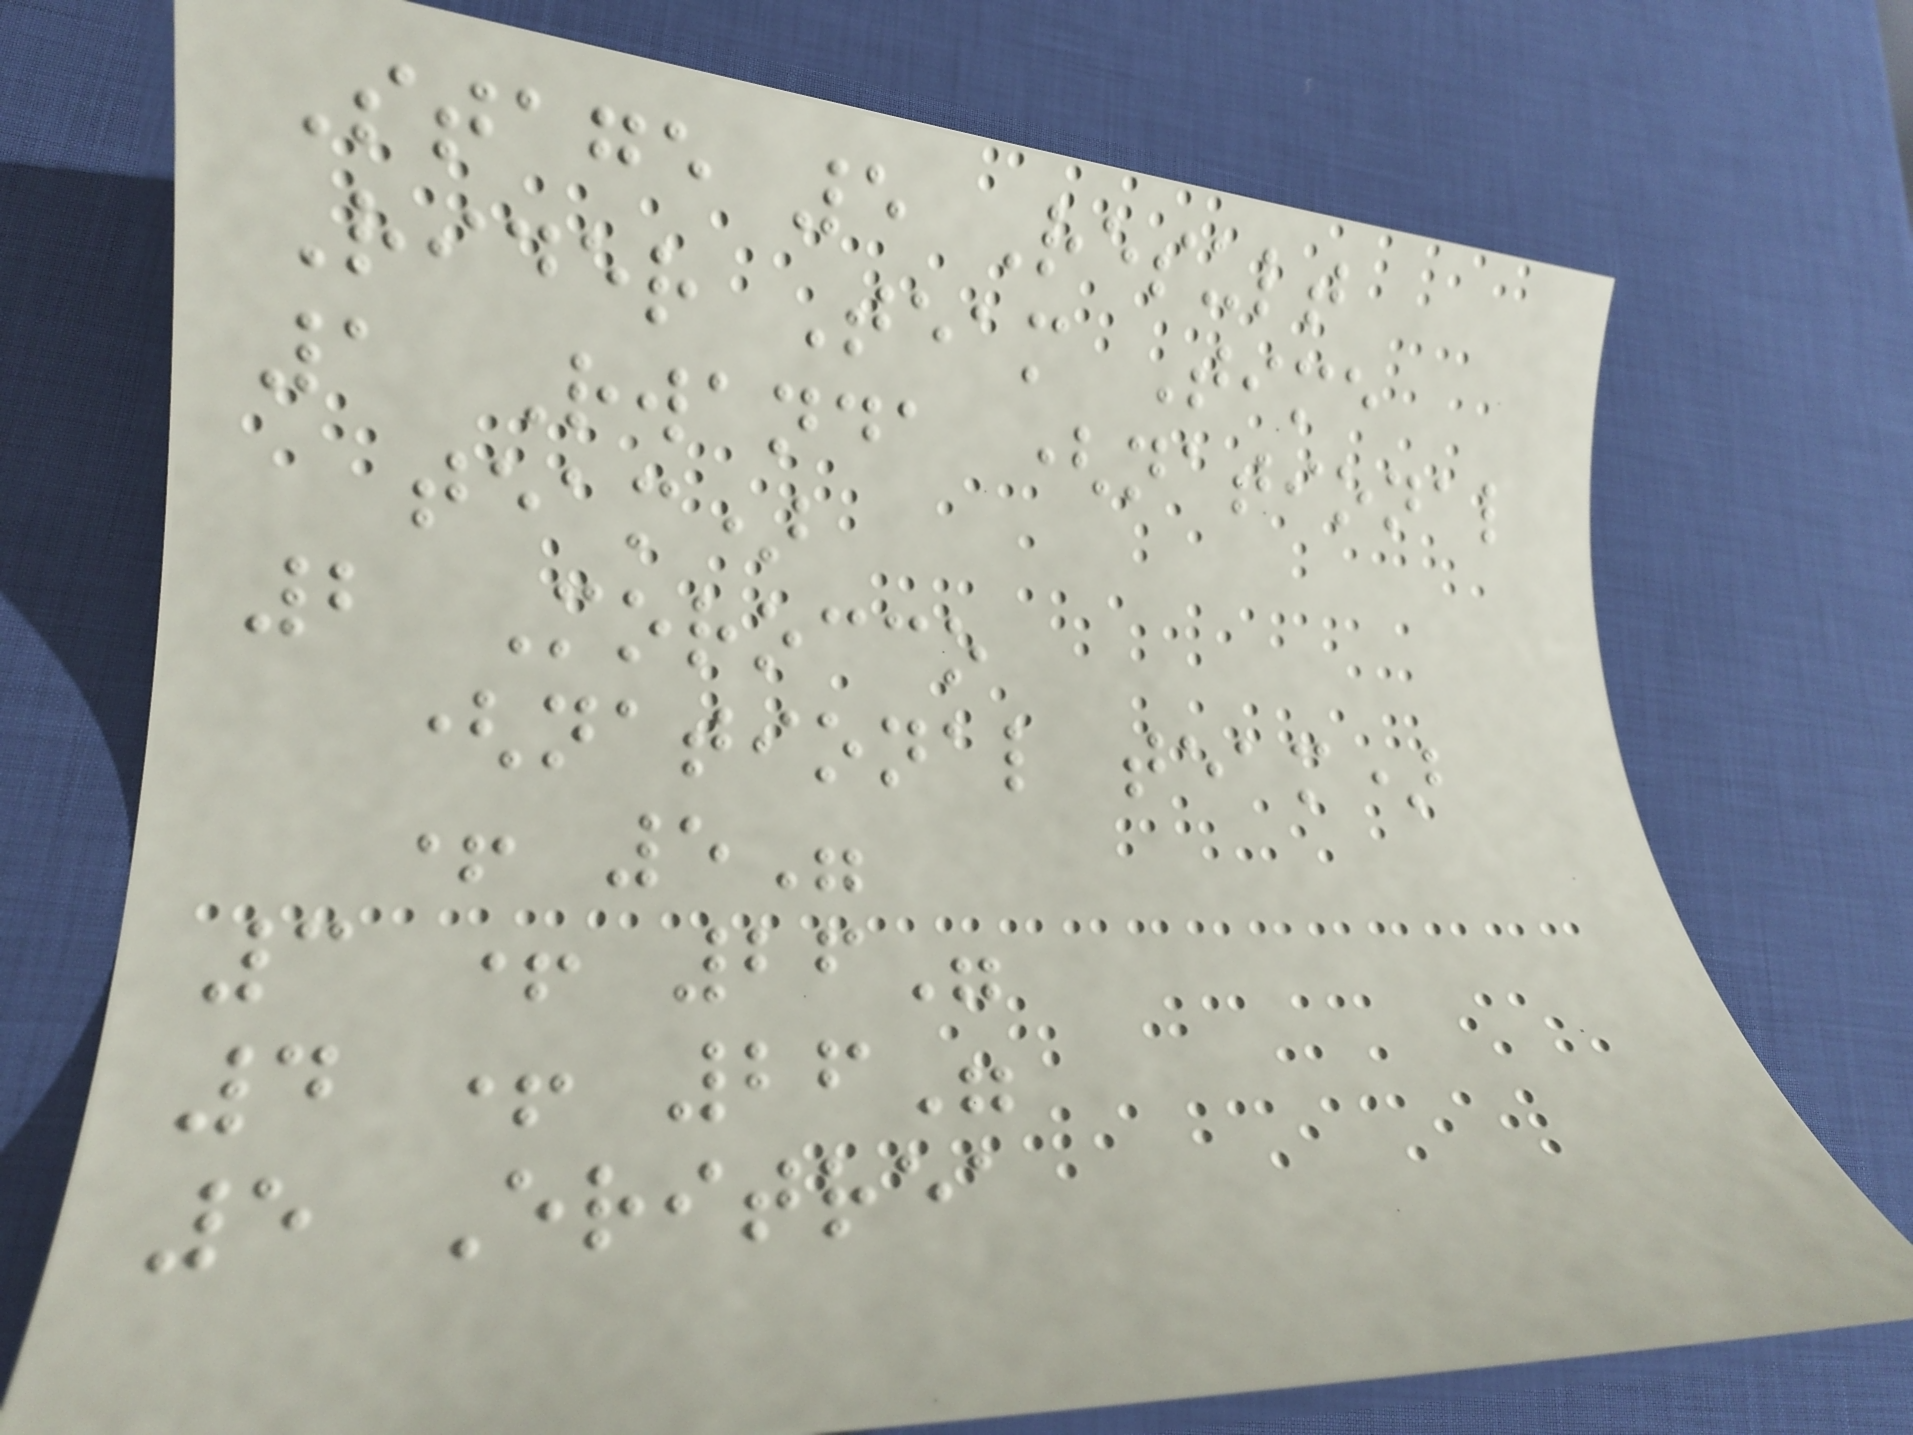Stage 5 Result
Rider Team Time
1 Rwanda (national
team)
2 Morocco
(national team)
+ 5"
3 + 26"
4 + 26"
5 Eritrea
